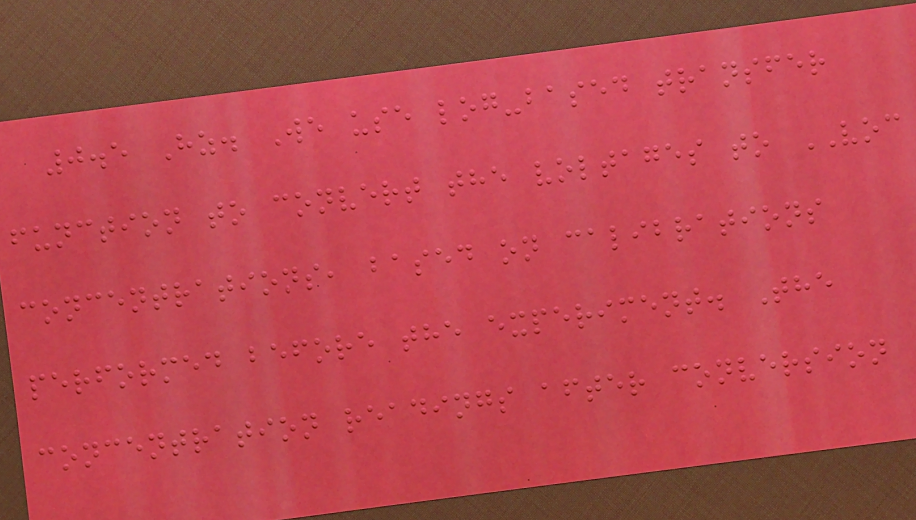0.5 Hz. We use log-based transfer
function to convert the voltages to VOC
concentrations, based on calibrations
performed before the experiment. The
concentration readings after conversion
